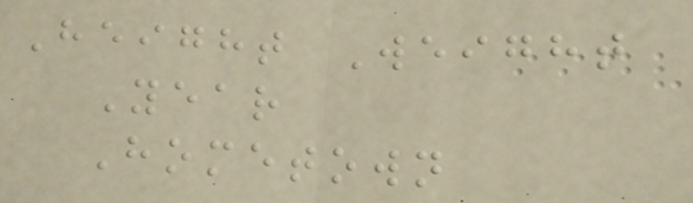Height Weight
Year
Hometown
